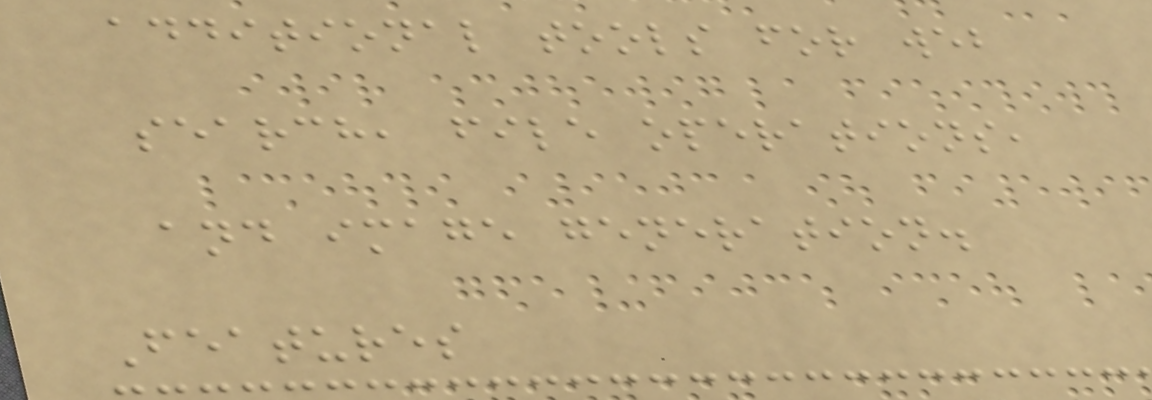additional tools for web
search, file operations,
and image generation.
Features
